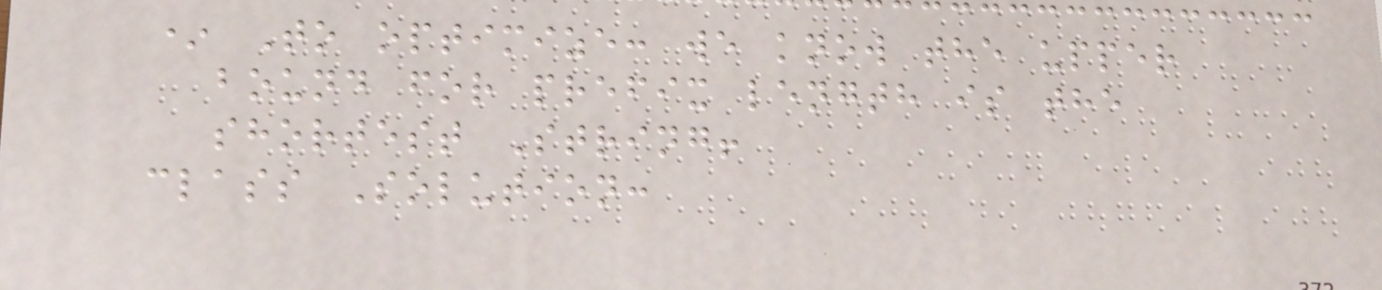* To optimize: we know the upper
bound for prefix length is the
shortest String!
class Solution:
